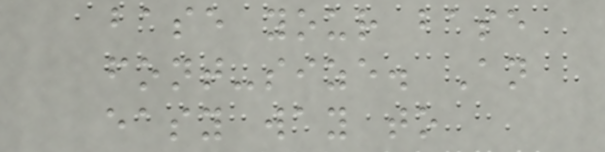base your base
font-size. An
easy way to
